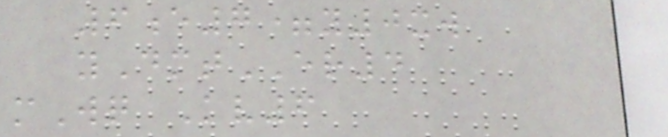6e7=y0xw
yDmtER4
mWq Kv6
